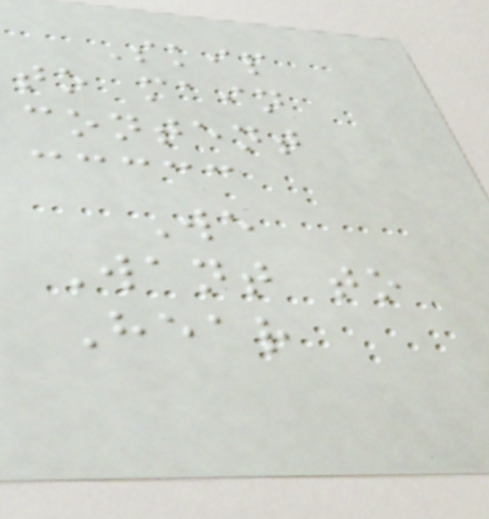Skip
to main
content
We
Want to
Hear
